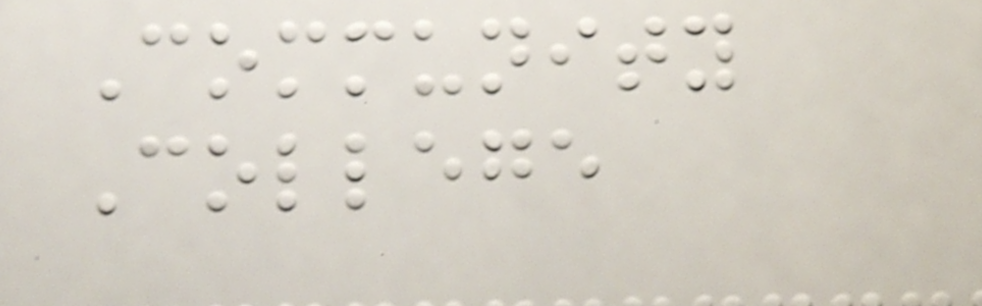Community
College
